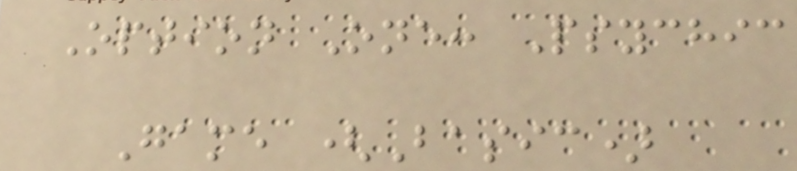Option One: Psychic
Game (Basic)
